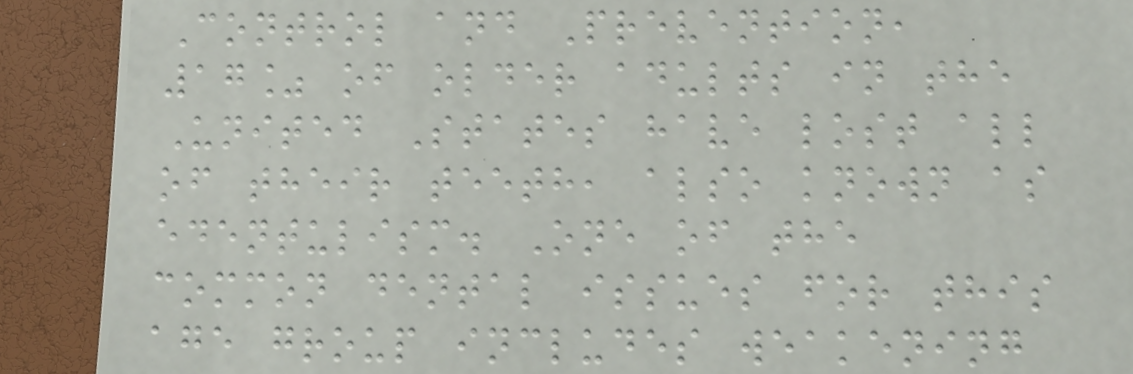Control and Prevention,
17% of older adults in the
United States have lost all
of their teeth, also known as
edentulism. One of the
common dental issues for this
age group includes weakening
